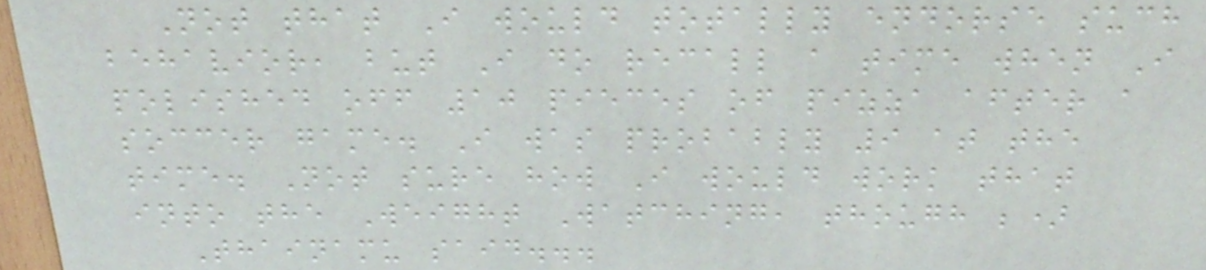Not that I would totally endorse such
behavior, but I do recall a time when I
polished off 10 pieces of pizza after a
soccer game. I was probably 9 at the
time. Not sure how I would work that
into the Weight Watching, though ;)
Thainamu said...
